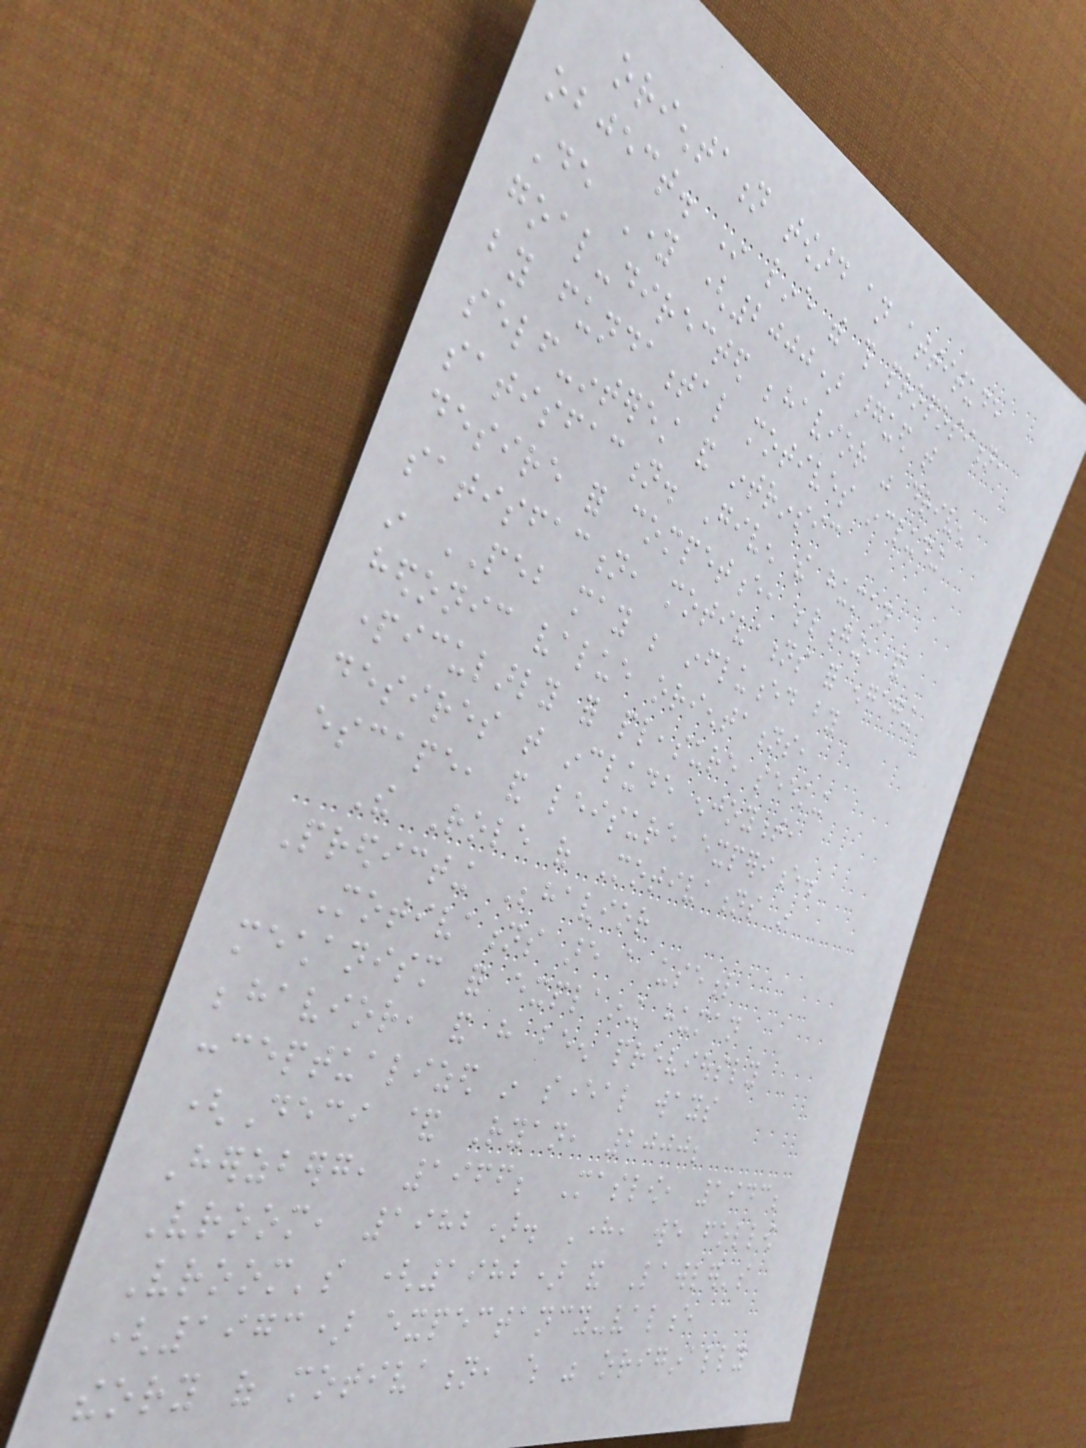orientation toward an attitude
object. In line with this proposition,
De Young (2000) argued that
goal-directed behavior was driven
by fundamental motives including
self-interest and intrinsic
satisfaction. Given the human
desire for competence, belonging, and
satisfaction, motivations for engaging
in PEB may be influenced by
hedonic value orientations,
particularly for pleasure seeking
desires that include enjoyment,
escape, and leisure experience.
The Role of Motivations in
Predicting Behavior
Motivations are a useful
mechanism for explaining human
behavior, and have been previously
conceptualized in several ways
(Deci & Ryan, 2000;
Herzberg, 1966; Maslow, 1943;
Vroom, 1982). Here, we follow
Vroom's (1982) and Lawler's
(1973) expectancy-valence
theory of motivation, which was originally
